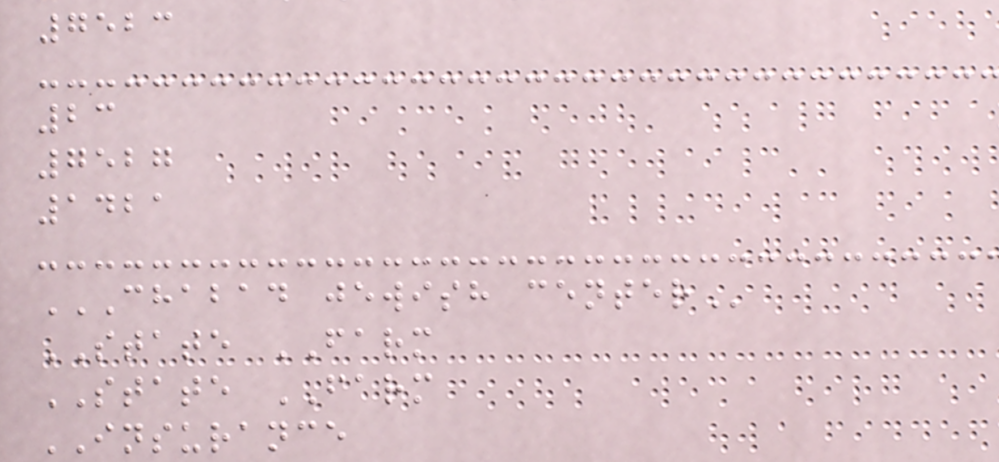7523
23
7527
1421
CHABAD JEWISH CENTER
STATE FARM
STATE FARM
INSURANCE
